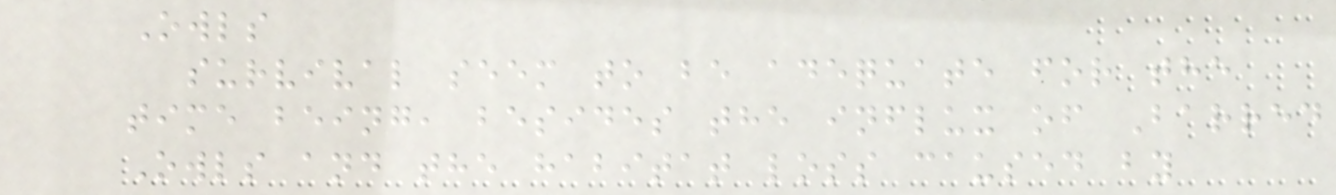Owls
survival seem to be adequate for the
time being, besides the influx of Barred
Owls and the habitat loss caused by
